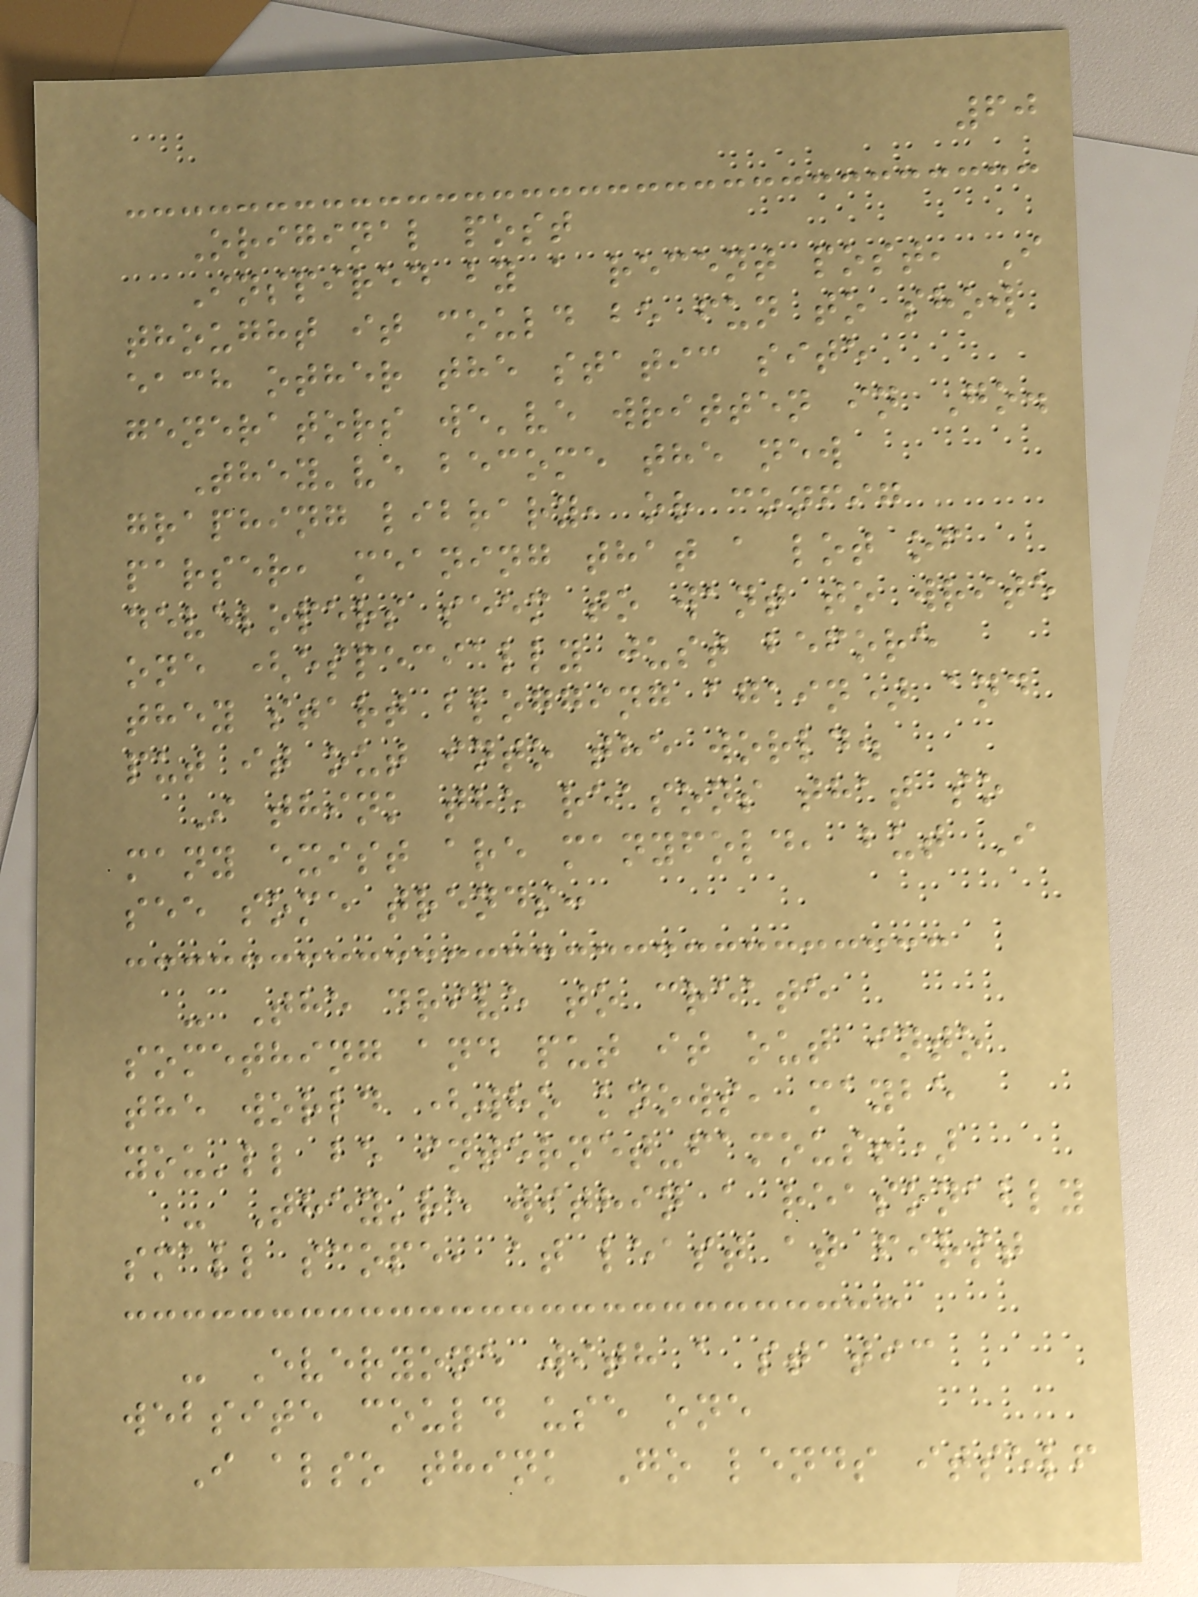60
Original post
Inspired by a recent post, I
thought it could be fun to show
each other the static site
generators we've written in Go.
They've become the new
graphing library, or config
parser, meaning that a lot of
developers seem to want to write
one (especially just before
they start blogging again) and
put it out into the world.
I think the reasons that so
many exist are manyfold, but I
see some trends:
- The drive to create
something and put it out into
the world (who knows, maybe
you'll be internet-famous!)
- They're within a reasonably
small scope, at least at first
- Everyone with a static
website could use one
I also think Go lends itself
